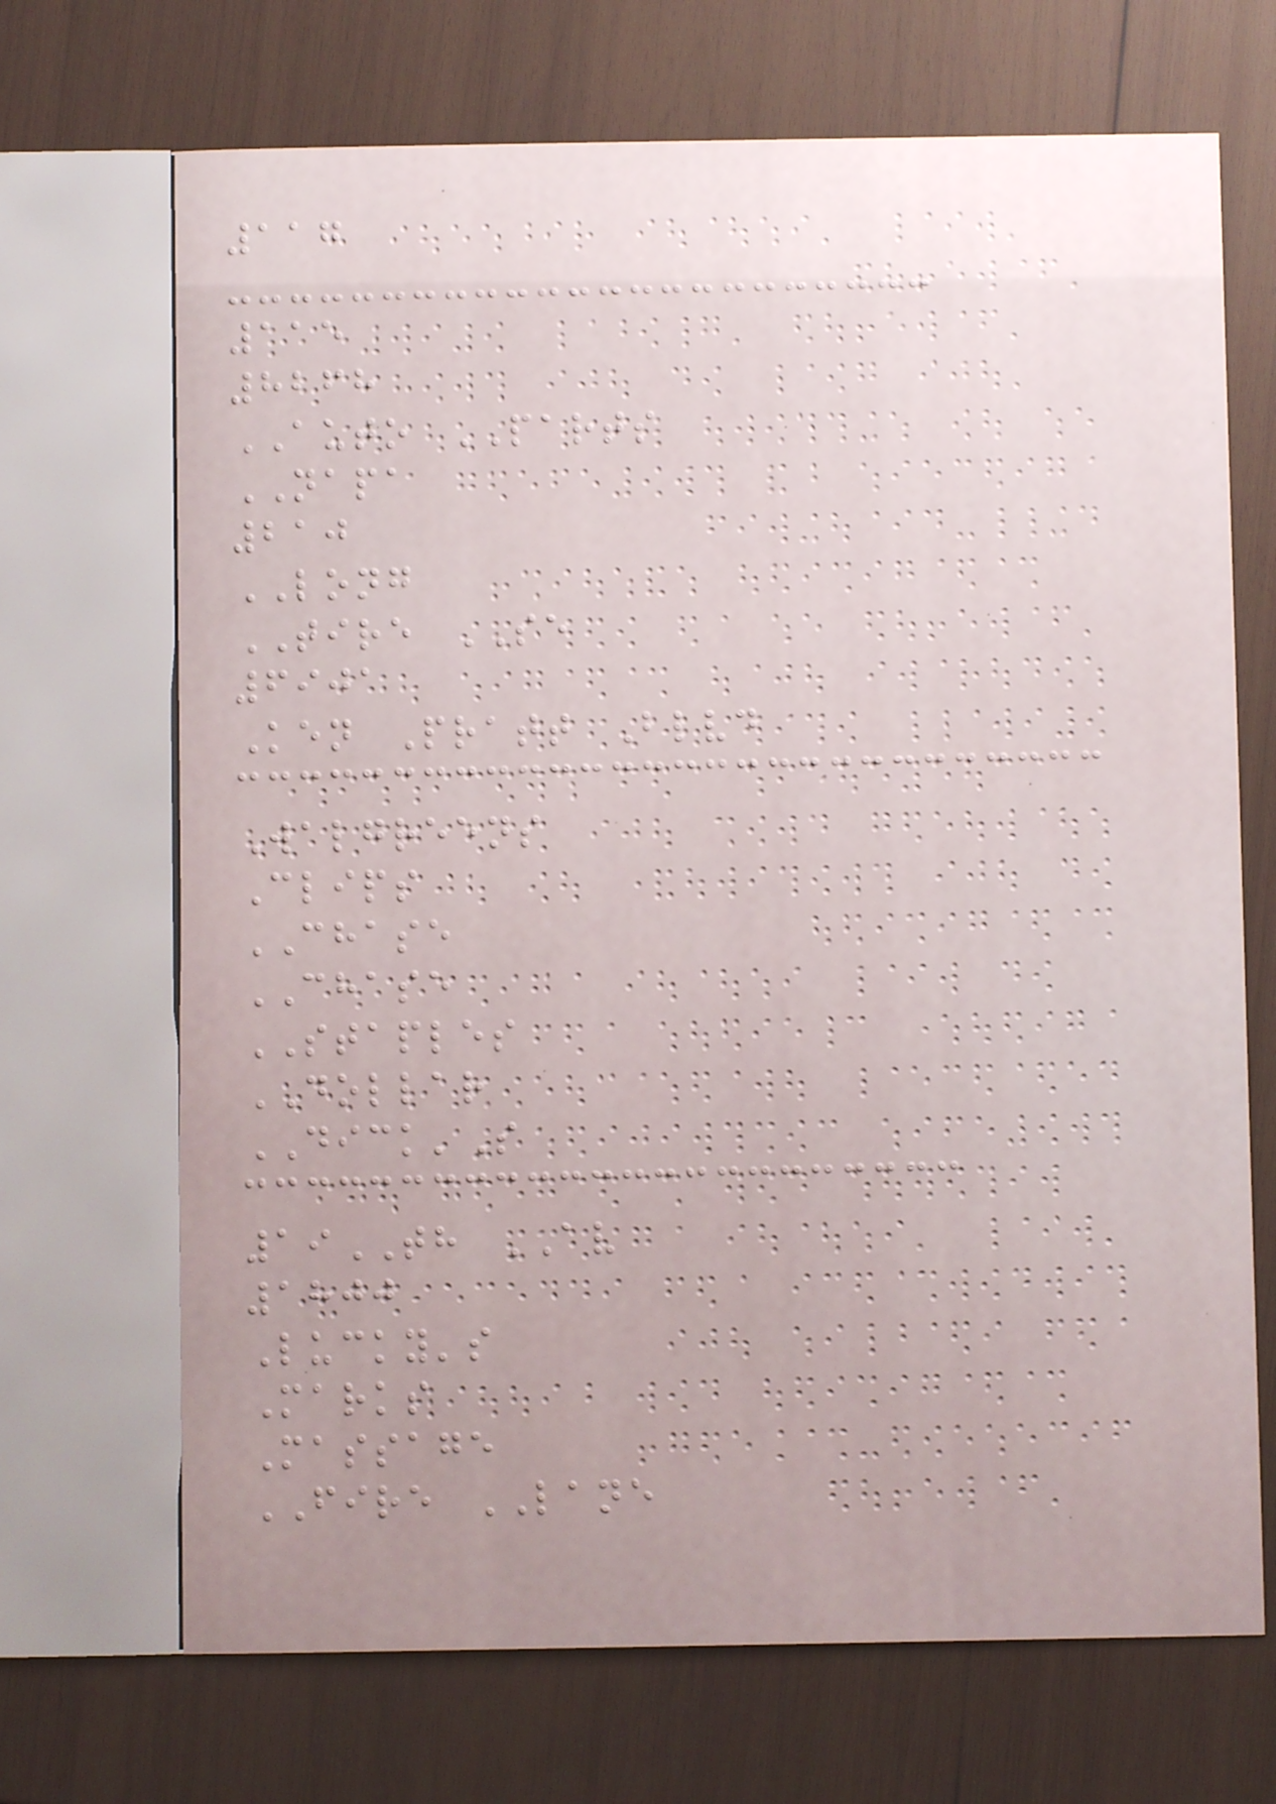117
115
8268
AUTO PARTS
NAPA
210
LONG
TIRE SE
6901
Ken Pratt Blvd
Walgreens
Clips
CHASE
CHASE
STAPLES
DOLLAR
DICK'S
19TH AV
1800
Lucky's
Marks
Massage
FIRE LANE
